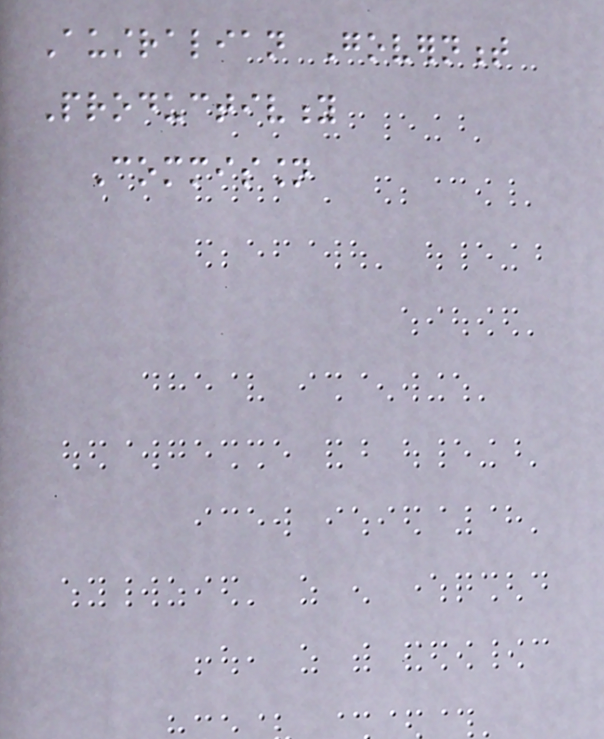Australian Government
Productivity
Commission
